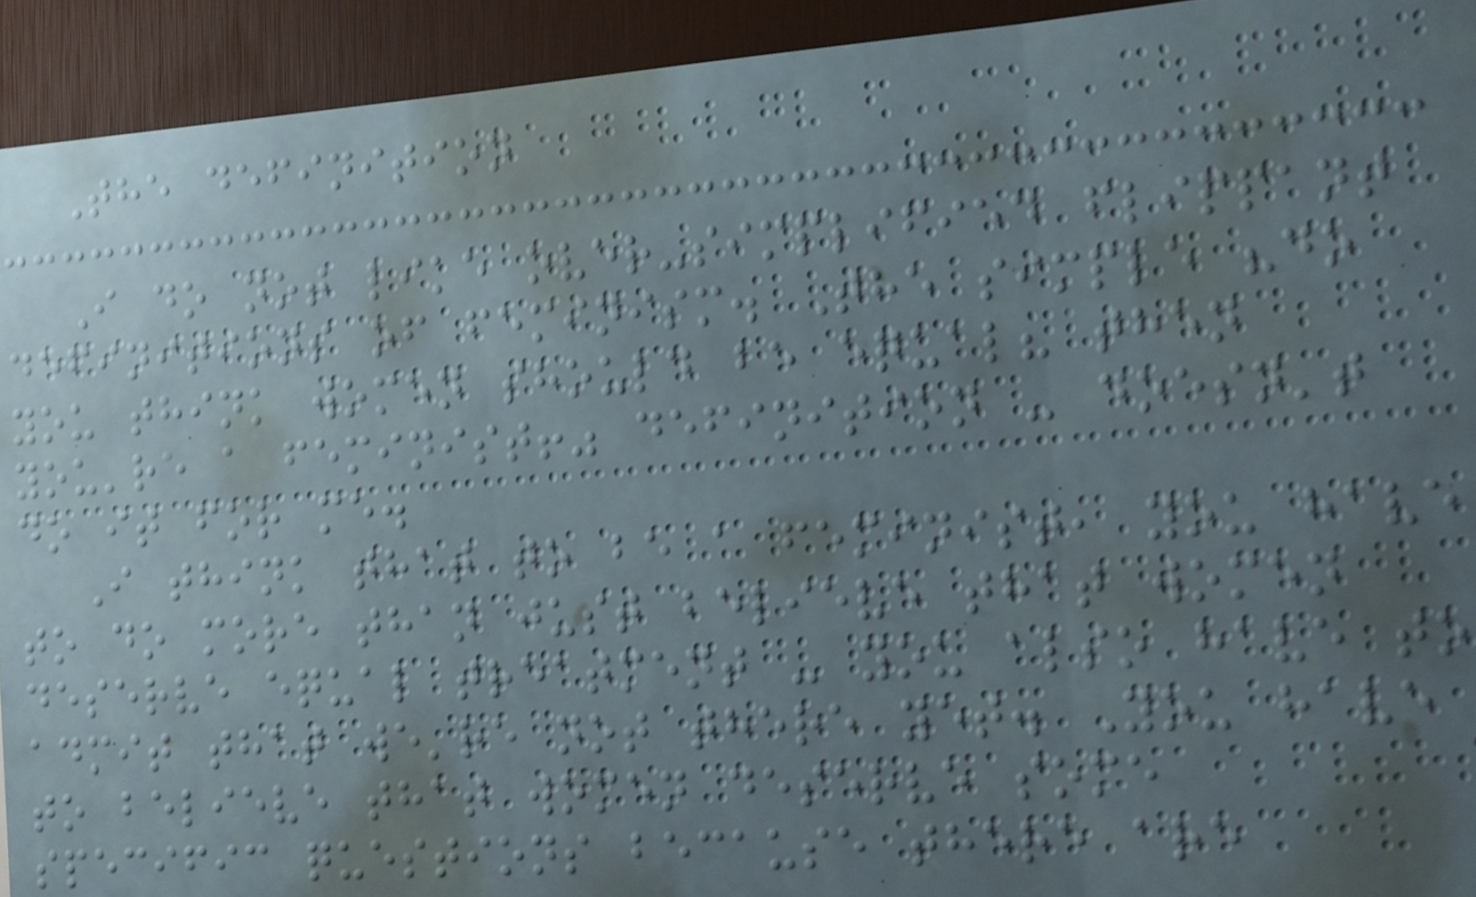The definition
I do not like over-simplified flippant
definitions of feminism. The simple "do
you think women should be equal? then
you're a feminist!" definition - doesn't
do it for me.
I think that to be a feminist, you have
to do more than just believe that women
deserve equal treatment - you also have to
admit that we're not there yet. You have
to believe that women deserve some
specific questions because there are
